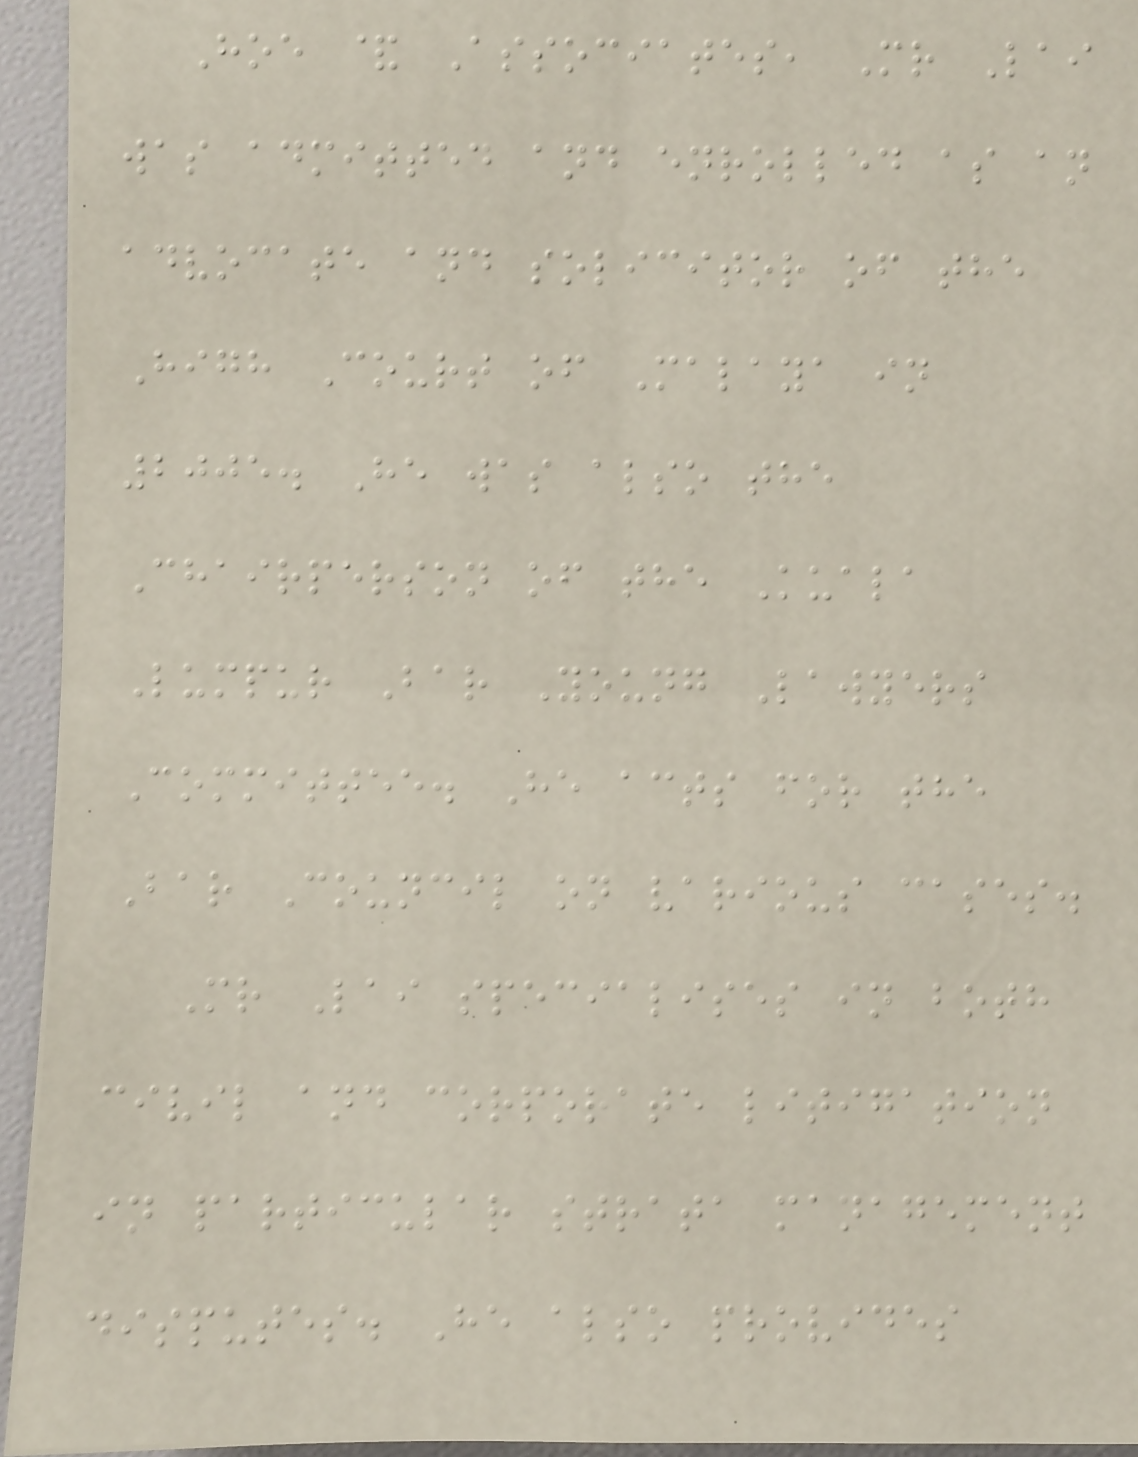Hoe & Associates, Mr Lai
was admitted and enrolled as an
advocate and solicitor of the
High Court of Malaya in
2005. He was also the
Chairperson of the Kuala
Lumpur Bar Young Lawyers
Committee. He acts for the
Bar Council on various cases.
Mr Lai specialises in both
civil and corporate litigation
in particular strata management
disputes. He also provides
